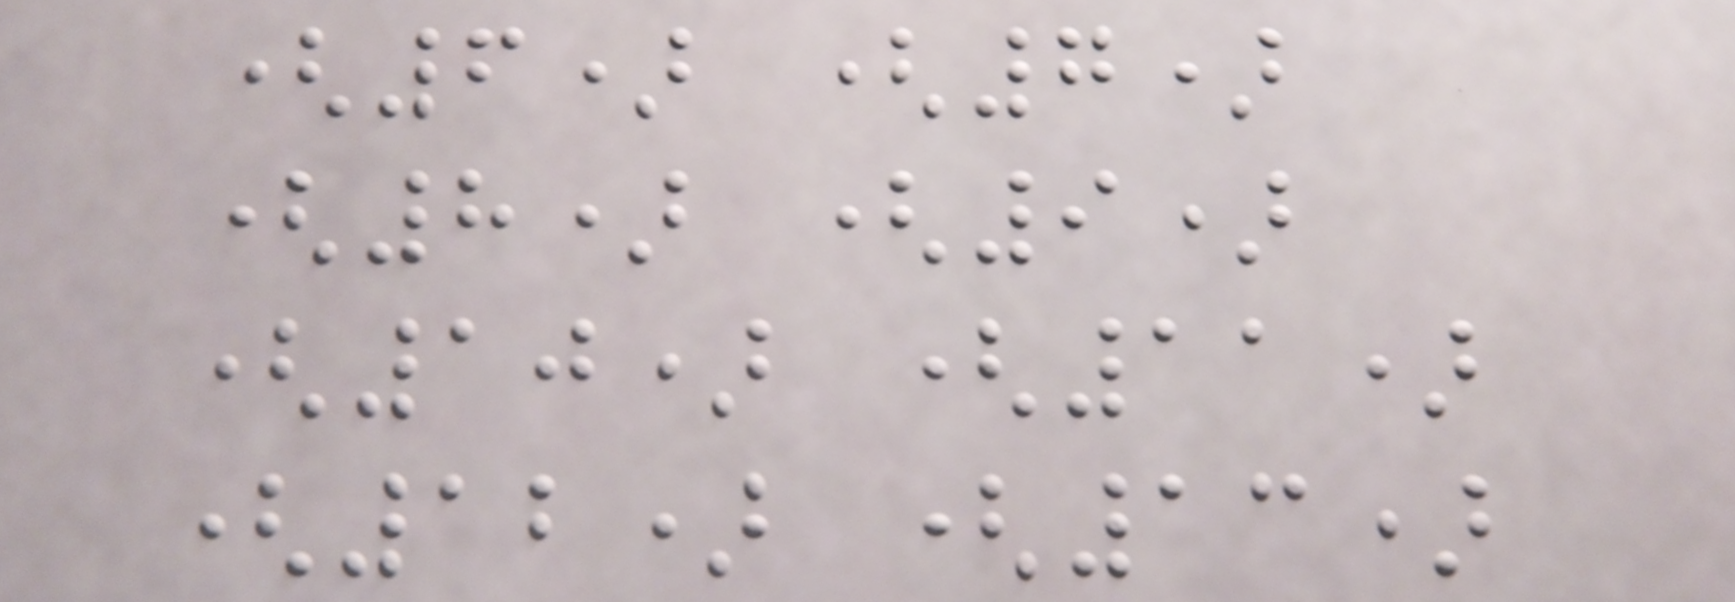(6) (7)
(8) (9)
(10) (11)
(12) (13)
